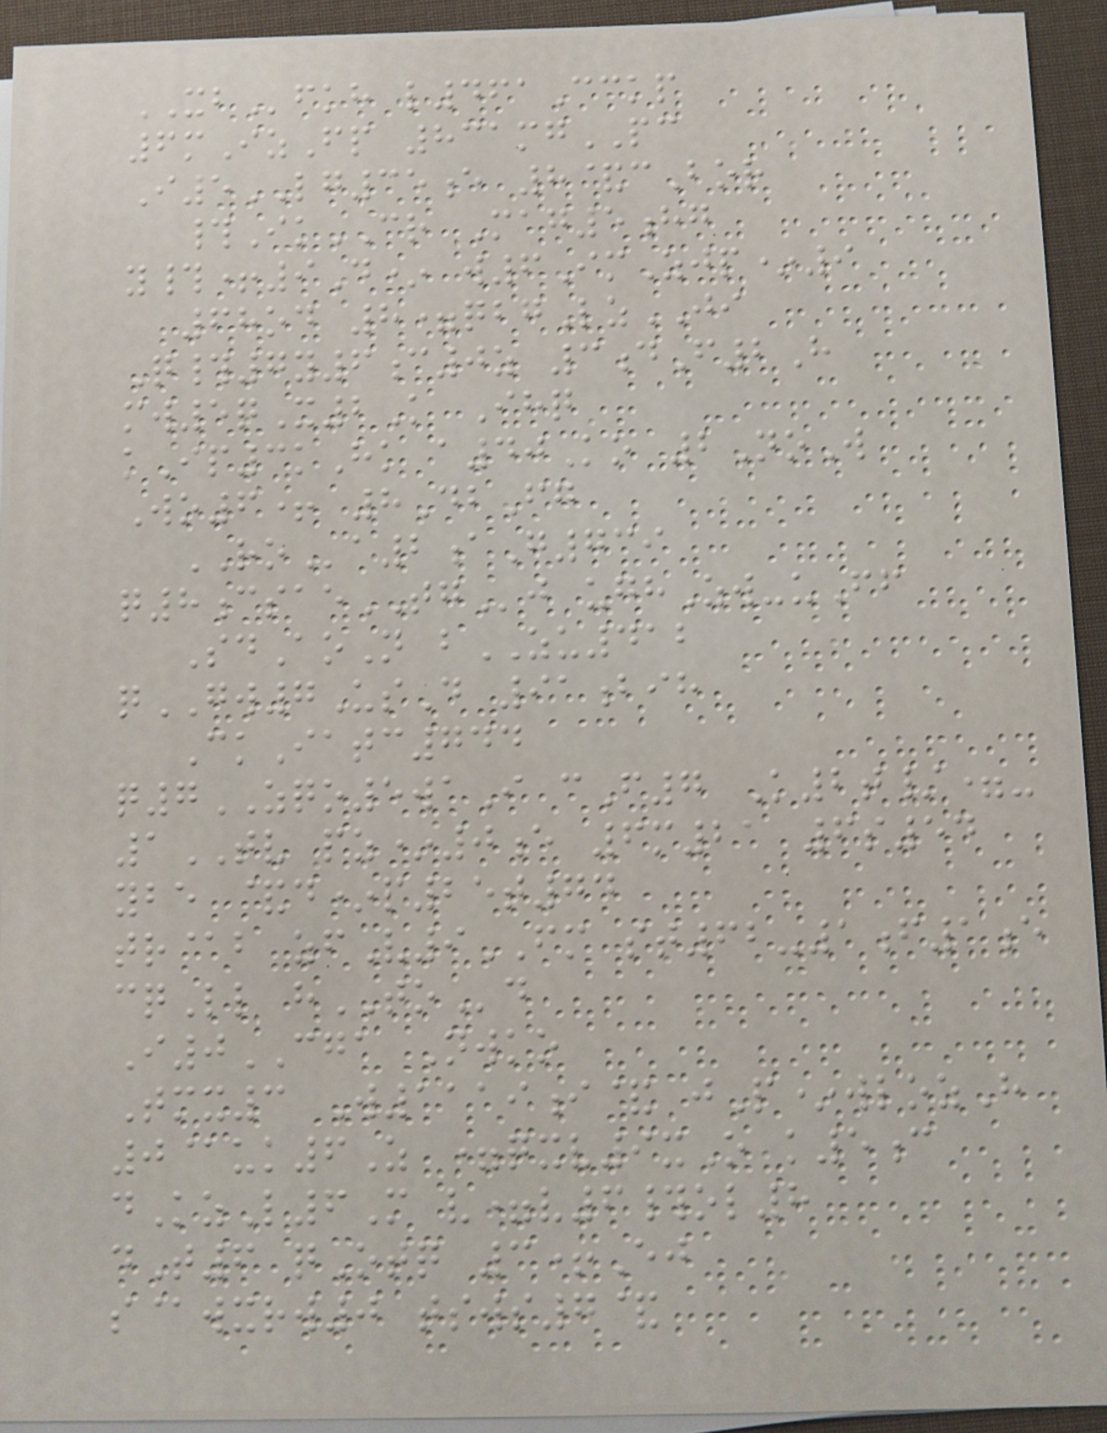XBfkh l461Cckp
6mIzFp 831mgPC
I5LG35e 8&cBor
#IkCR Mag5hg
y#+9D* w6ImZjp*9
68od 8=qbgLzJI
Q#7y6c0z 3dF2H
mw5qX2K Ihq
kIp3kHk a40Ko 2NoW
Wo6+ 8DbFg
ROa2aG739
q8csaeTGj ughZw-uFf
SdAoN bZU412
qGW7UsD 91bih
CkIatc744
q7ZQO5waI cF7 K2t/=-
1TV pz*0e 6m21 6s54
ybe &d*p25t74
tr@b zfV9FM st62-1f1e
cqLl hTOd
I0CGA Nwko
Tmx3 W1119i& jP*wlozH
0@uk6Z =qxv9xO k5c
dKzL6M v=v6#ol8
dT6 qOtq 3+Ej
s@wxrw0 tsws7&
